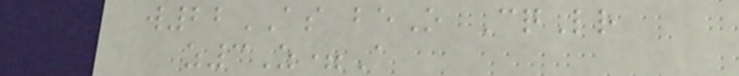w22AS beO CqLr
z3Z=A
